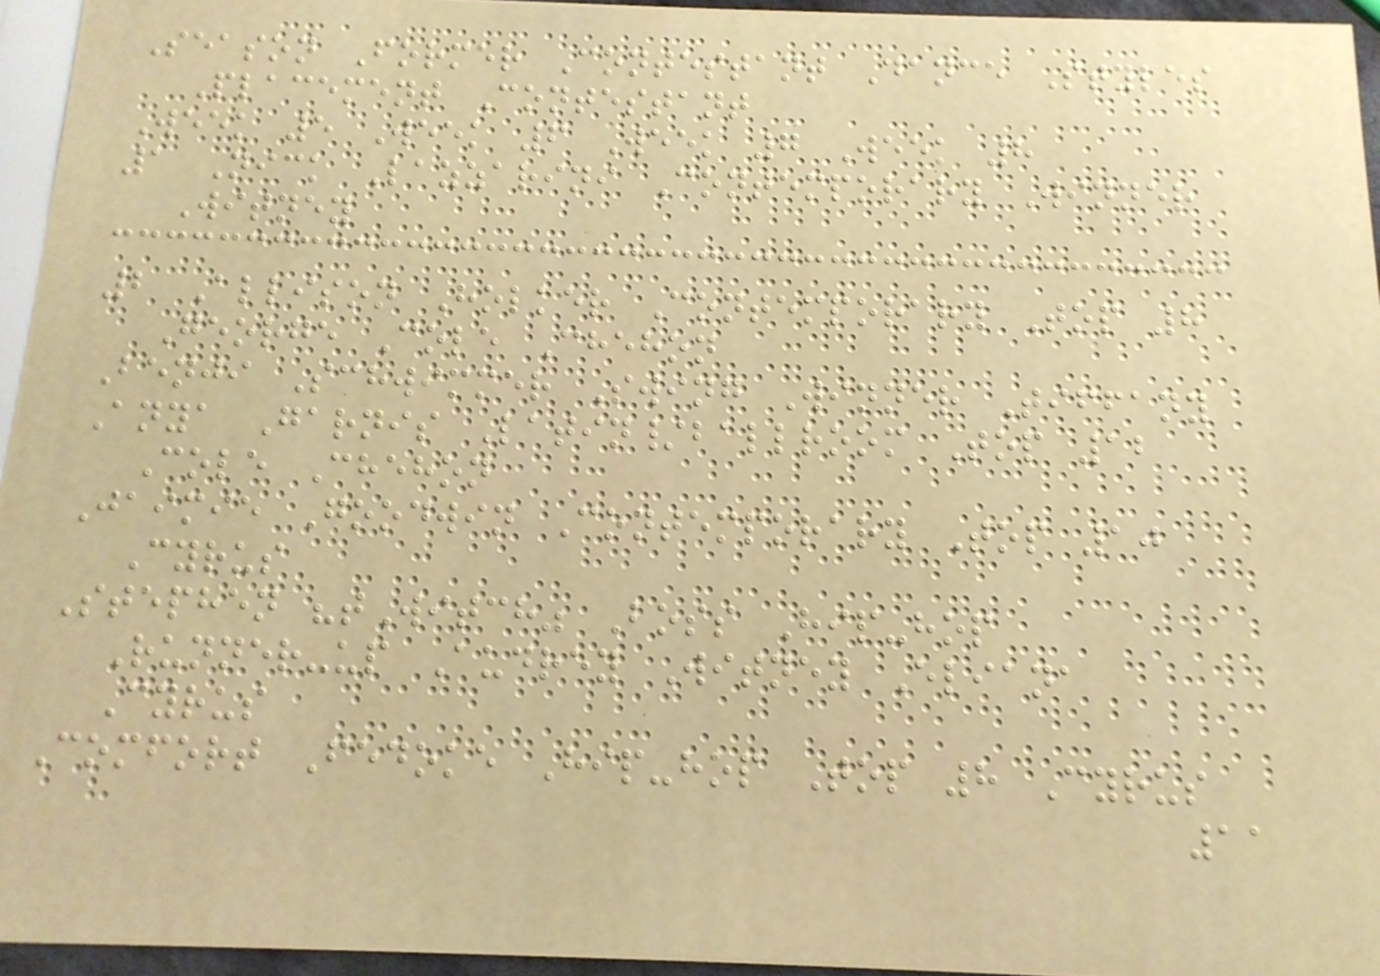Season Former Contestant Dance Styles
Placement Contestant
Week 5 Week 6 Week 7 Week 8
1 Nick Lazzarini Contemporary Winner
Witney
2 Allison Holker Contemporary Top 8
George Cole Chehon
Benji Schwimmer Swing Winner Tiffany
Anya Garnis Latin/ballroom Top 12
Cole Chehon
Jaimie Goodwin Contemporary Top 10
Cyrus
Stephen "tWitch" Boss Hip-hop
Runner-up Audrey Witney Eliana
Cyrus
Comfort Fedoke Hip-hop Top 8 Cyrus
11
